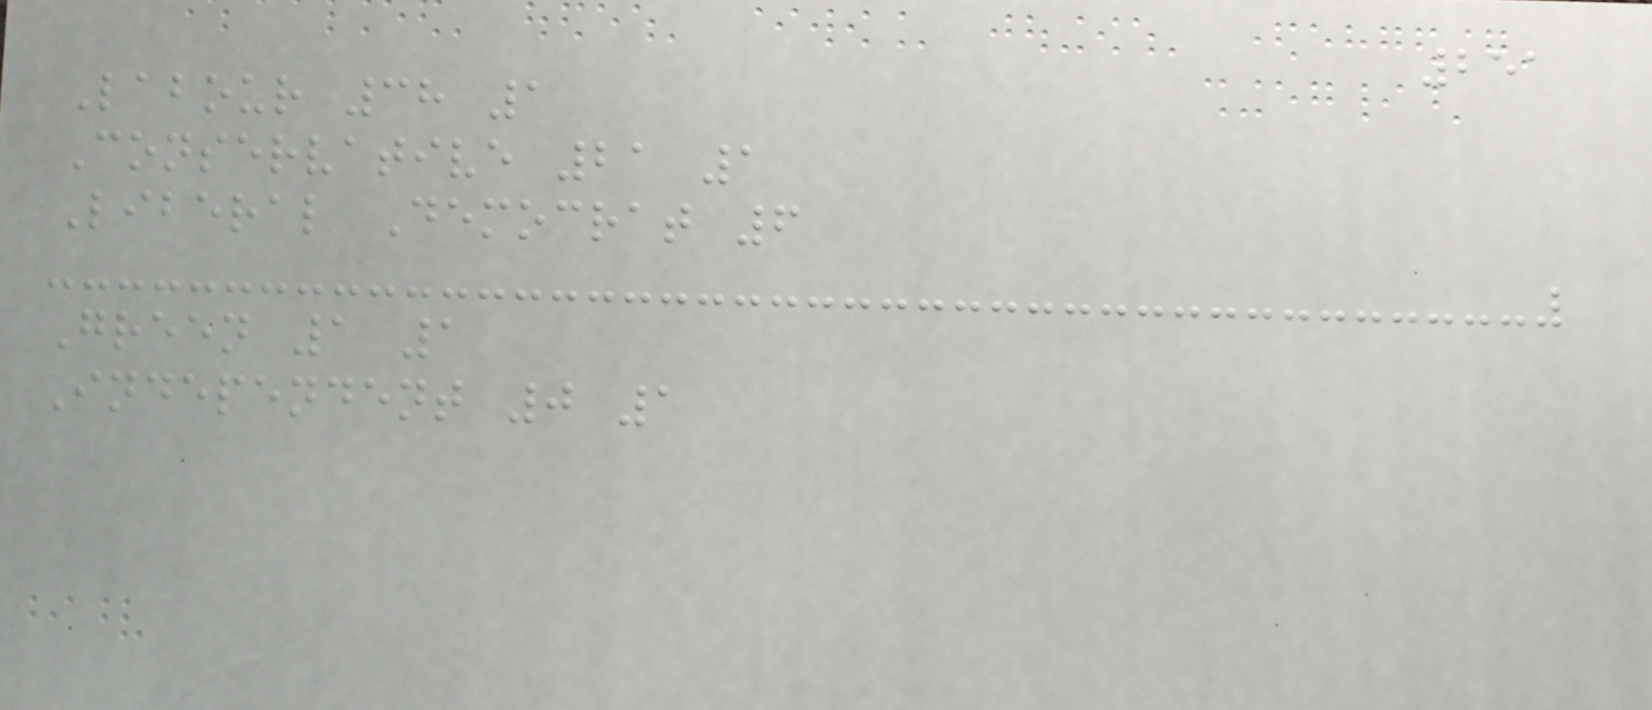251
Labour 38 1
Conservative 21 1
Liberal Democrat 6
Green 1 1
Independent 0 1
